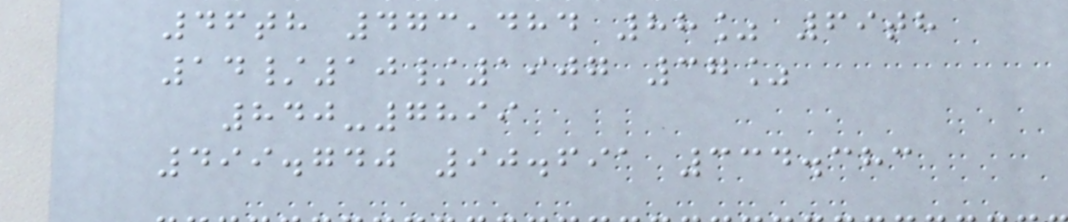46th 473,484 88% 69th
14/10/1907 37%
840-7899
499.740 90.691 334.383
